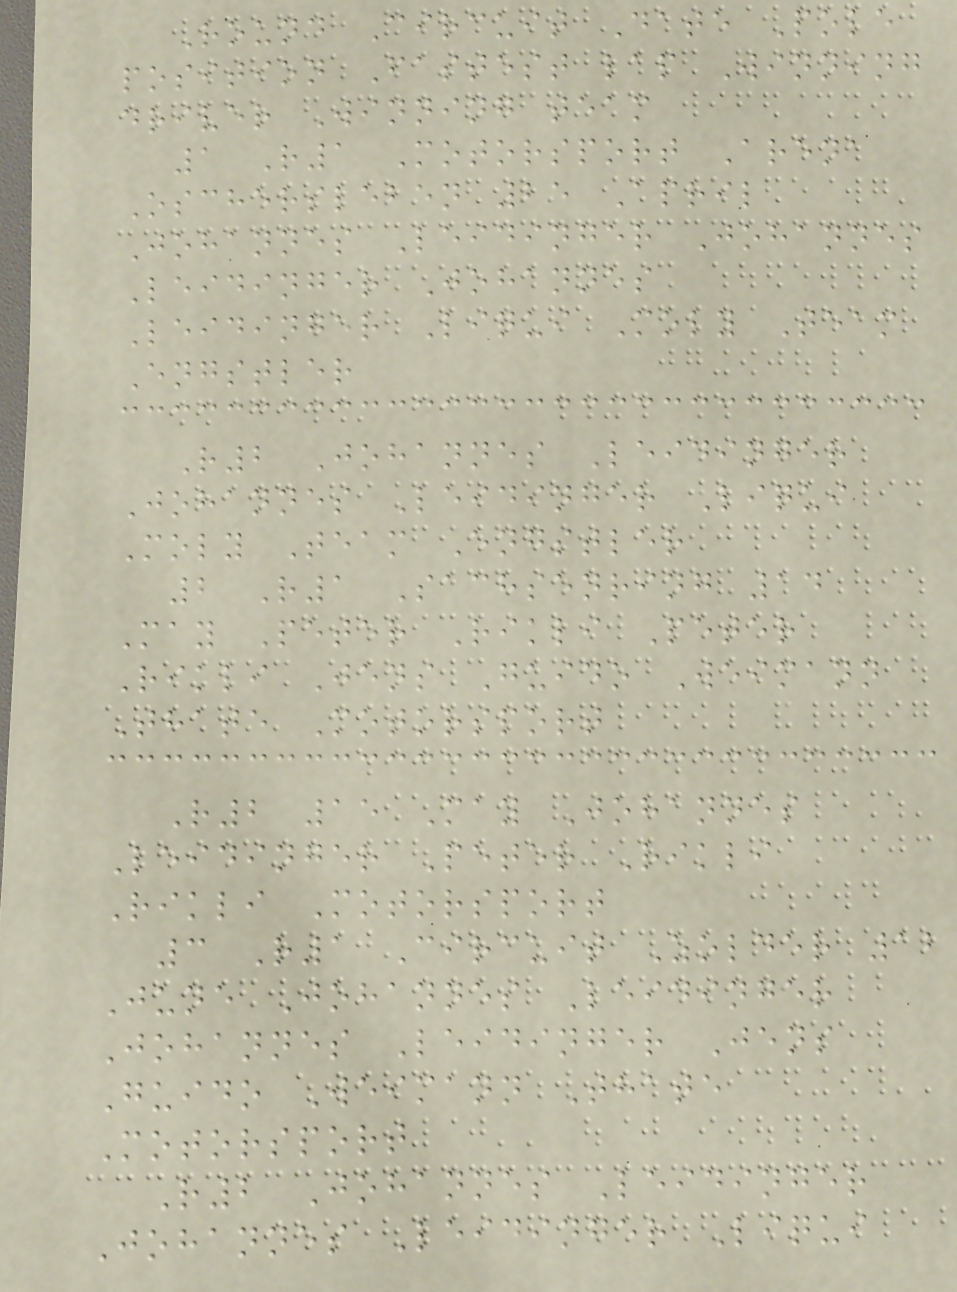Round Circuit Date Pole
position Fastest lap Winning
driver Winning team
1 R1 Motorsport Arena
Oschersleben 25 April
Johannes Leidinger Johannes
Leidinger Johannes
Leidinger Liqui Moly Team
Engstler
R2 Johannes Leidinger
Johannes Leidinger Liqui
Moly Team Engstler
2 R1 Sachsenring 14
May Peter Rikli Peter
Rikli Jens Guido Weimann
Thate Motorsport
R2 15 May Johannes
Leidinger Peter Rikli
Rikli Motorsport
3 R1 Circuit Zolder 12
June Johannes Leidinger
Johannes Leidinger Jens
Guido Weimann Thate
Motorsport
R2 Johannes Leidinger
Johannes Leidinger Liqui
